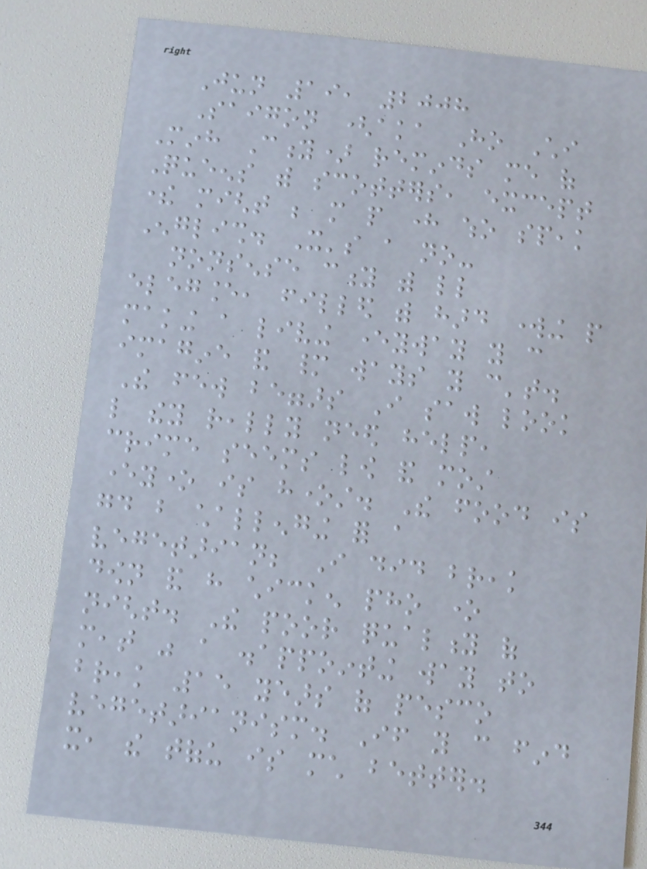Jun 19, 2008
Saigon (aka Ho Chi
Minh City) reminds me of
Queens with scotters, except
there might be more people here who speak
English. It's a no-
nonsense city with little
elegance, filled with hard working people
making a living everyway you can
imagine and many ways you can't.
The few beggars I saw look
like they really need help,
crime seems low and most
everyone is honest. The food is
good but challenging for a
vegetarian; I did break
down and have chicken pho one
night. The poor quality of
meat was a disappointing way to
break 15 years of pesco
vegetarianism. If you can find
it, the tofu is much better.
